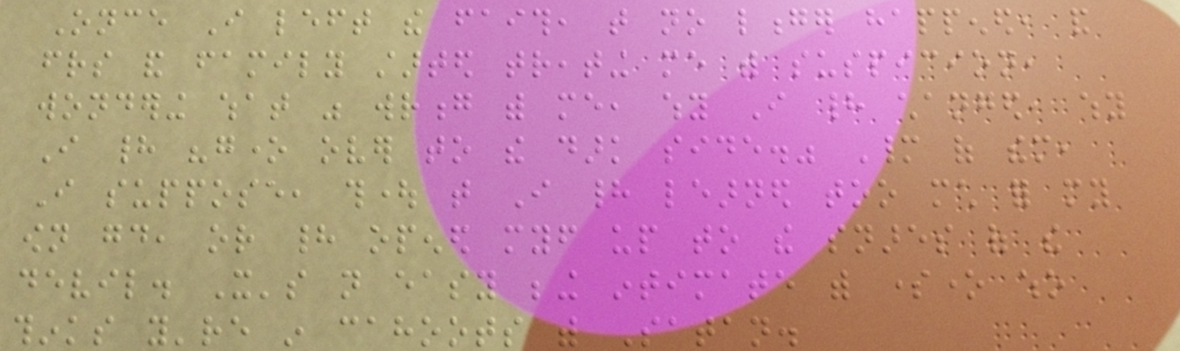Once I left the faith, that no longer happened, and
friends and family started treating me with suspicion,
wondering what was wrong with me, why I had changed, why
I had "gone over to the dark side." Many of them,
I suppose, thought that I had learned too much for my
own good, or had opened myself up to the snares of the
devil. It's not easy being intimate with someone who
thinks you're in cahoots with Satan.
